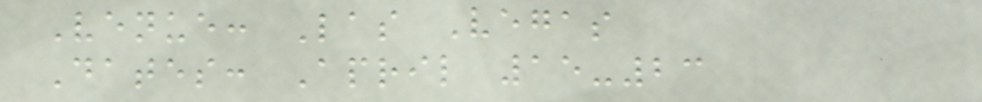Venue: Las Vegas
Dates: April 15-23
